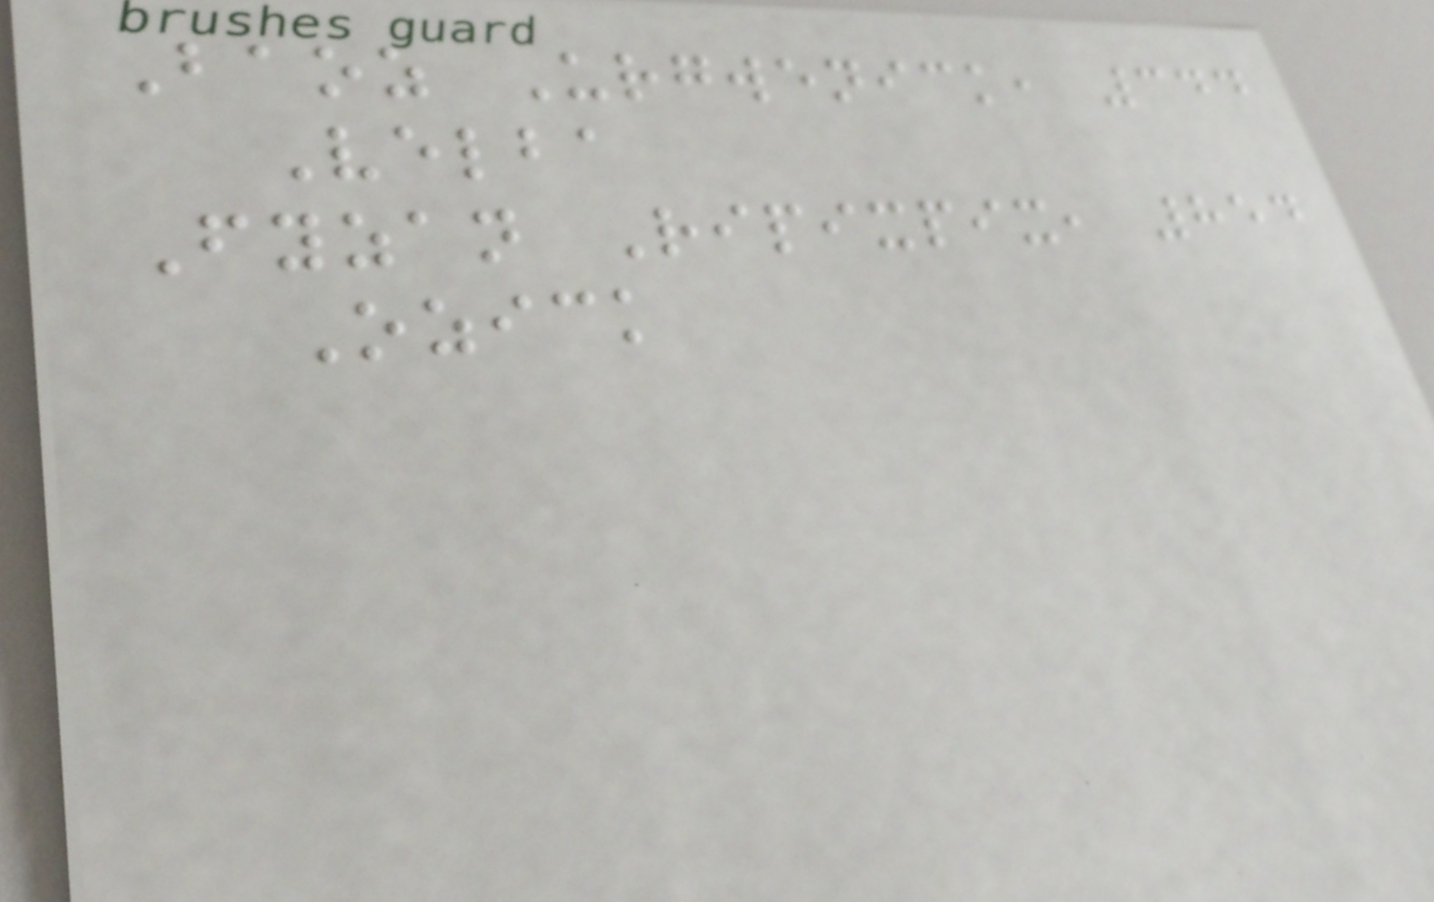Baoz Urgwenick, 344
Velba
Fyzan Ripixpix, 854
Ozick
